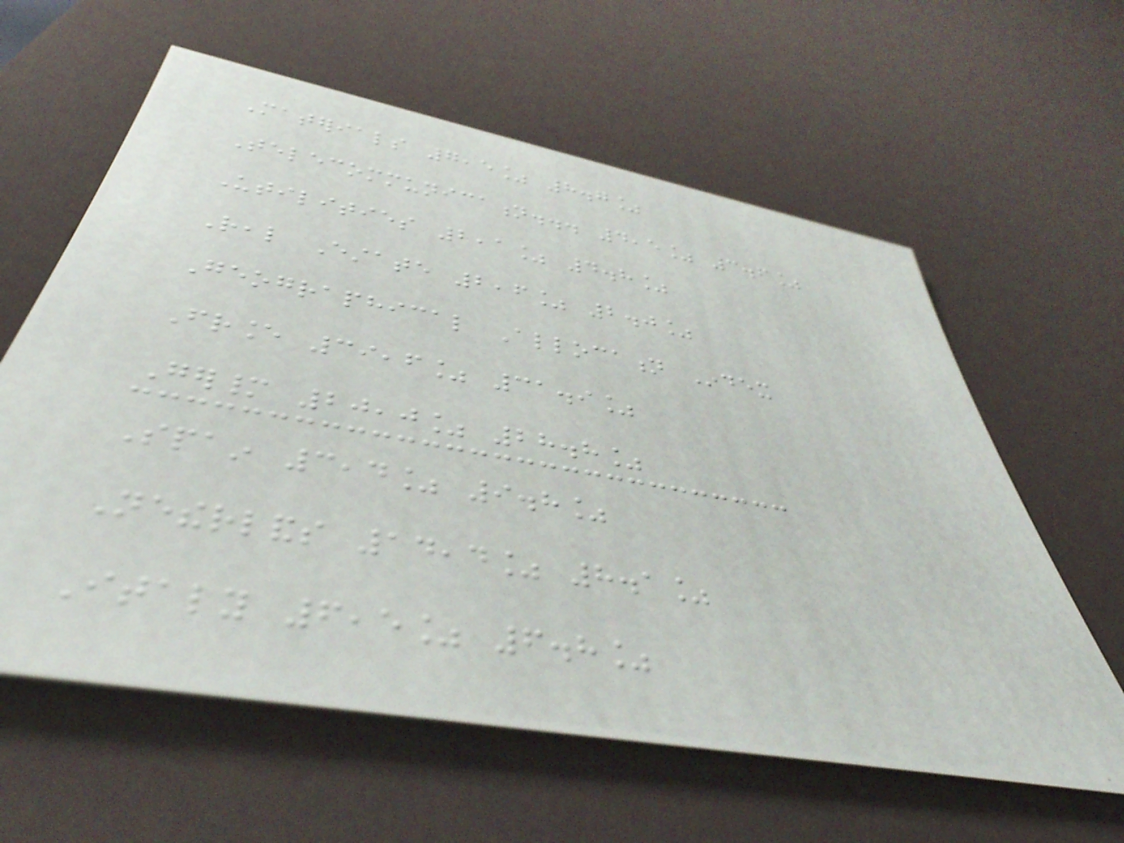Materials 7,5% 8.7%
Telecommunication... 4,5% 3.6%
Utilities 2,1% 4.8%
Real Estate 2,6% 2.0%
Geographical Allocation Index
France 39,6% 31.9%
Germany 20,0% 28.8%
Spain 3,4% 9.8%
Netherlands 14,4% 8.1%
Italy 6,5% 6.8%
